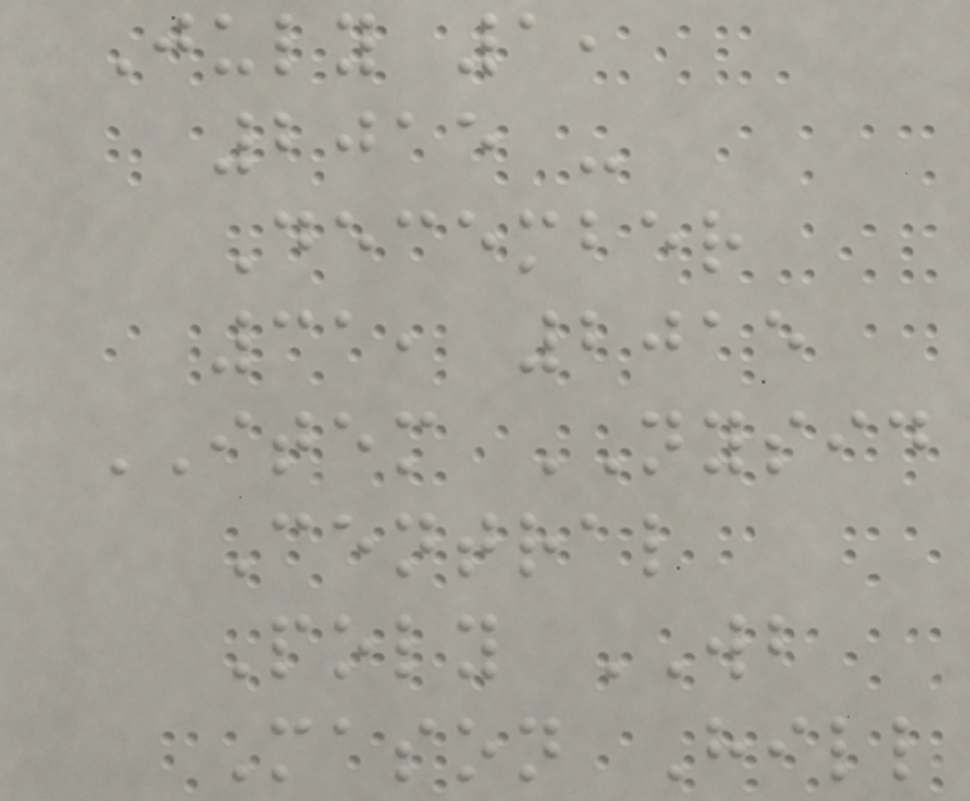July 1,
2015 -
December
31, 2015
ITEM NYSID
Central
Poly WB
Mason Hill
